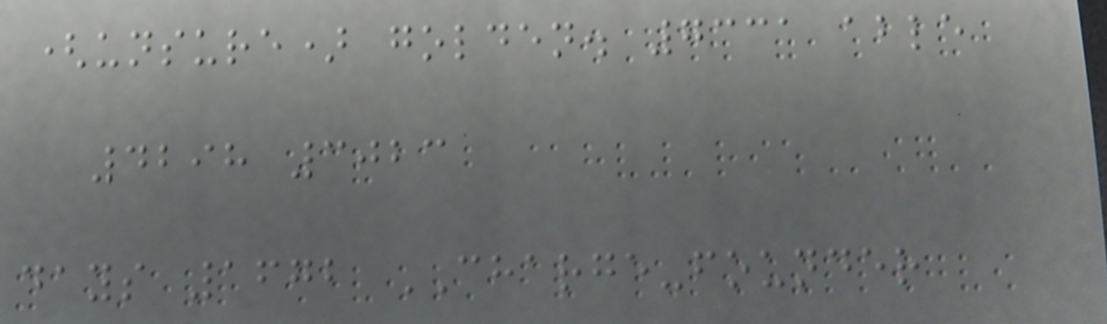(unsure) golden. 7331 able
4298 3023
days 1672 CHARGE-founder
